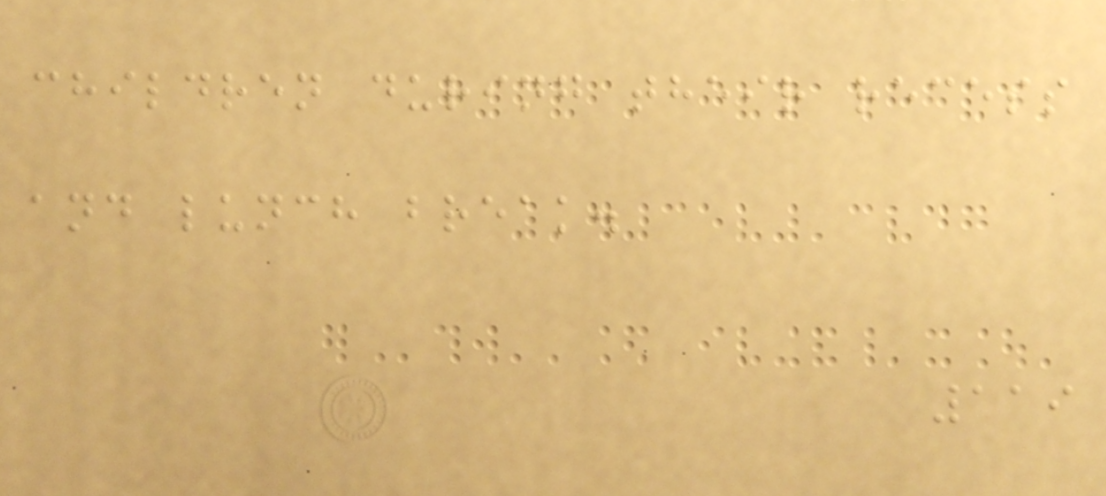children during their recess
and lunch break.
119
